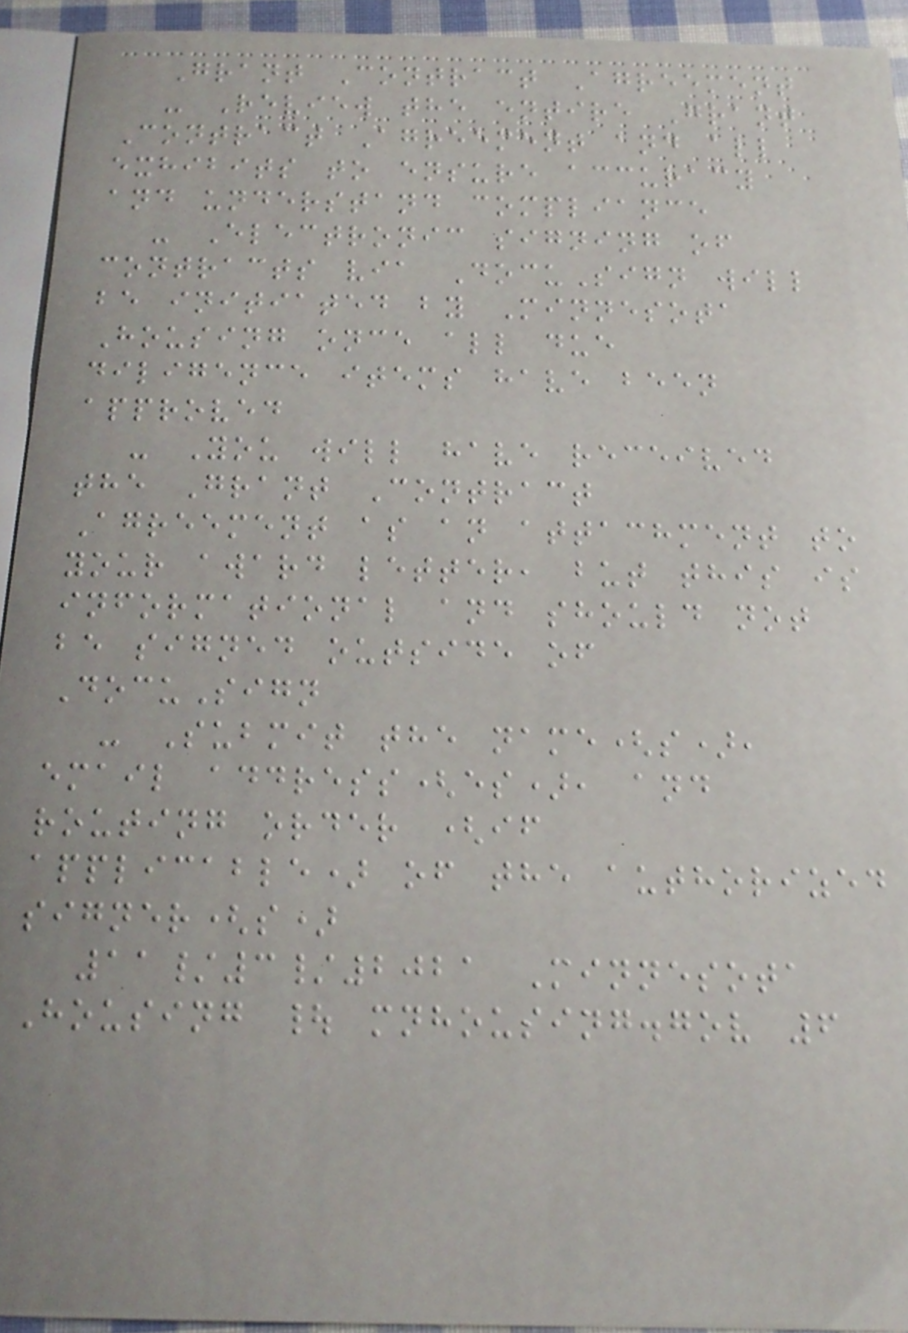Grant Contract Agreement
- Review the entire Grant
Contract Agreement and all
exhibits to ensure accuracy
and understand compliance
- Electronic signing of
contracts via DocuSign will
be initiated by Minnesota
Housing once all due
diligence items have been
approved
- You will have received
the Grant Contract
Agreement as an attachment to
your award letter, but this is
informational and should not
be signed outside of
DocuSign
- Submit the name(s),
email address(es), and
routing order (if
applicable) of the authorized
signer(s)
11/3/2021 Minnesota
Housing | mnhousing.gov 6
